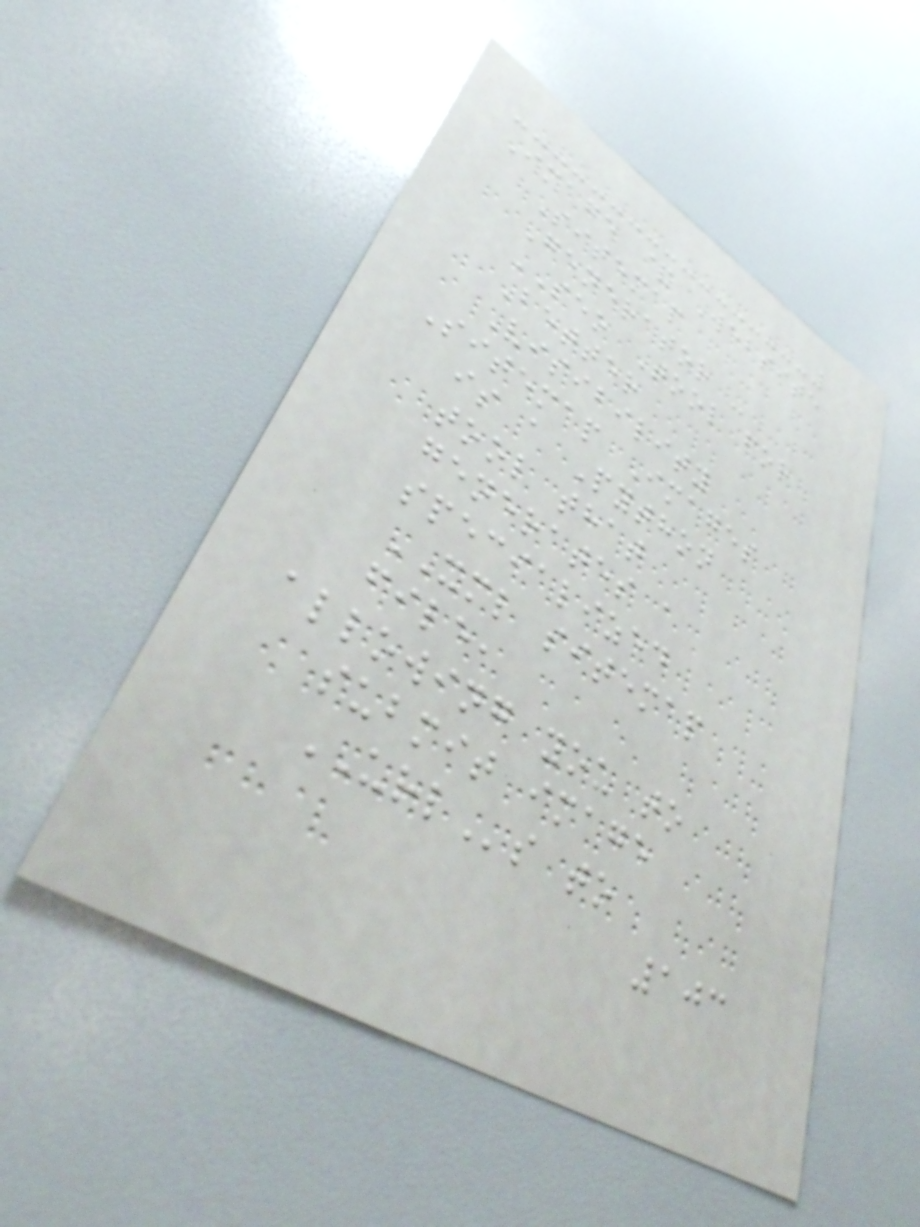Image & Website
Sitemap
Generator -
SEO Tool for
Better
Visibility
Sitemap Images
is a Python
tool that
generates a
specialized
XML sitemap
file,
allowing you to
submit image
URLs to
103
